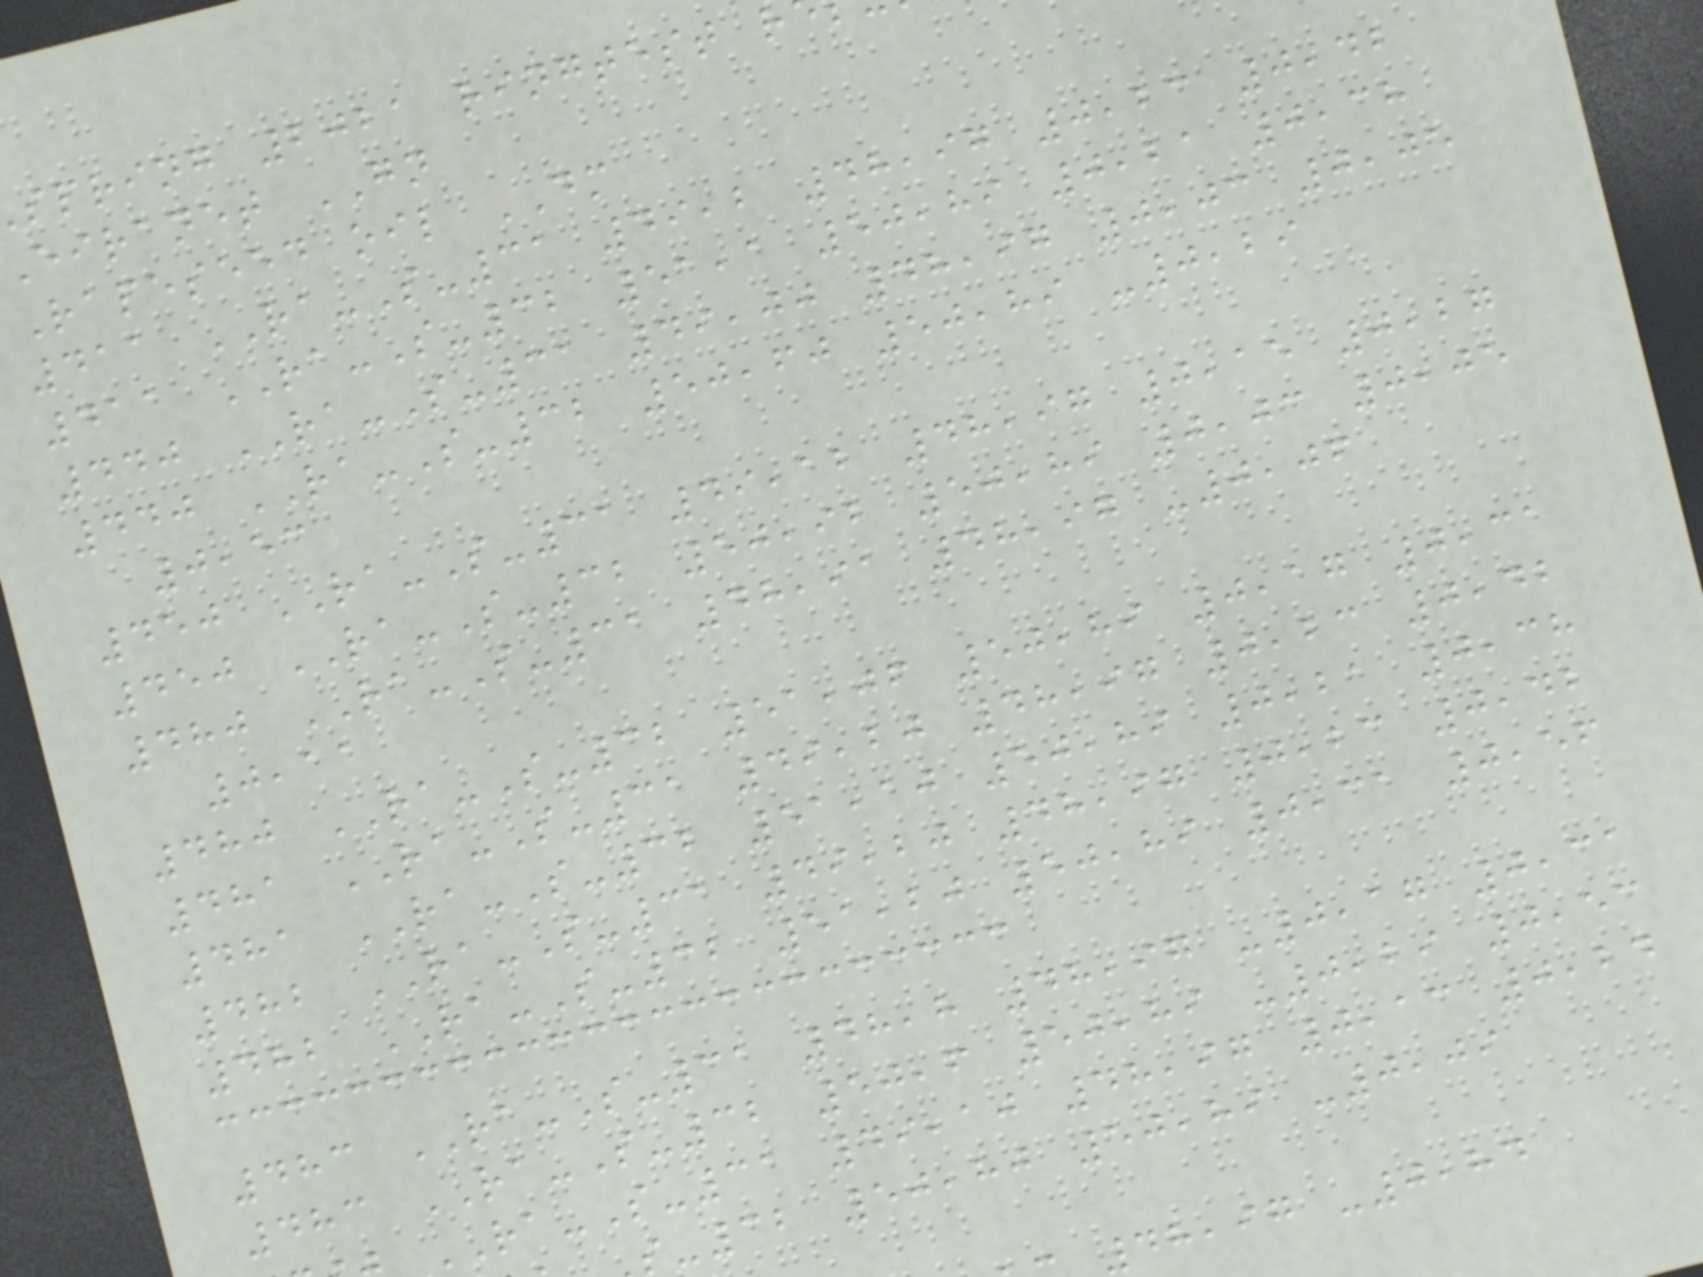spring 2021 ringtest r
Eiranet GN
Rapeseed oil DM
411 RA-S-31 49,2 48,97 0,23 0,42
411 RA-S-32 51,1 50,89 0,21 0,38
440 RA-S-31 49,00 48,97 0,03 0,05
440 RA-S-32 50,60 50,89 -0,29
0,53
450 RA-S-31 49,12 48,97 0,15 0,27
450 RA-S-32 50,92 50,89 0,03 0,05
480 RA-S-31 48,91 48,97 -0,06
0,11
480 RA-S-32 51,06 50,89 0,17 0,31
481 RA-S-31 49,20 48,97 0,23 0,42
481 RA-S-32 51,10 50,89 0,21 0,38
482 RA-S-31 49,20 48,97 0,23 0,42
482 RA-S-32 51,20 50,89 0,31 0,56
483 RA-S-31 48,8 48,97 -0,17 0,31
483 RA-S-32 50,6 50,89 -0,29 0,53
RA-S-31 49,10 48,97 0,13 0,24
s-32 50,80 50,89 -0,09
48,97 -0,84
